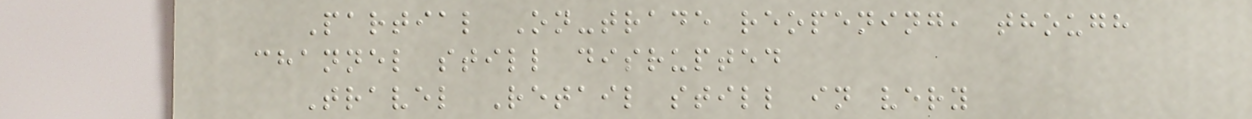Partial On-trade reopening, though
channel still disrupted
Travel Retail still in very
